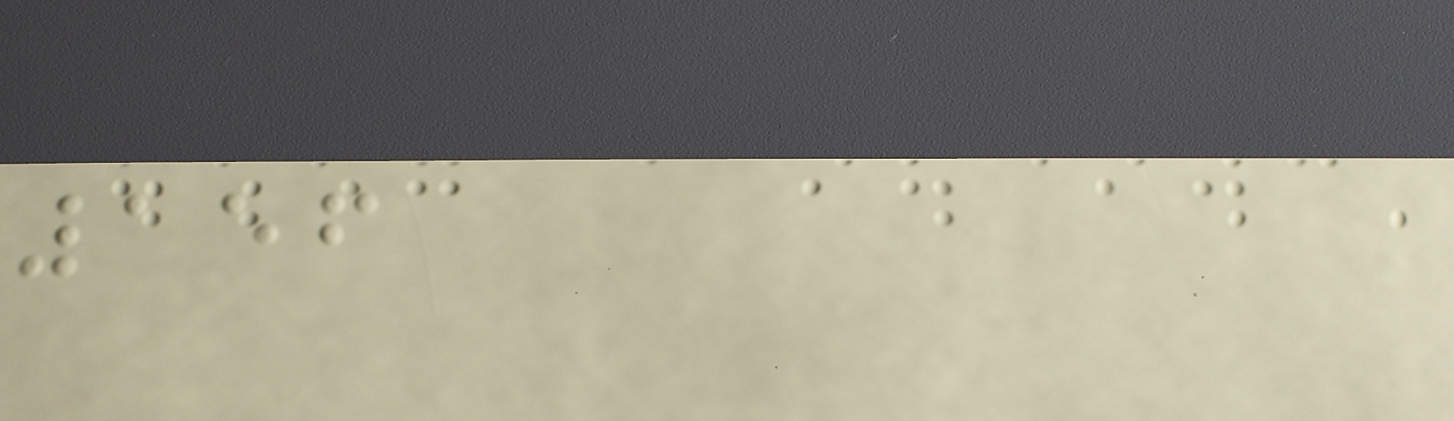156
